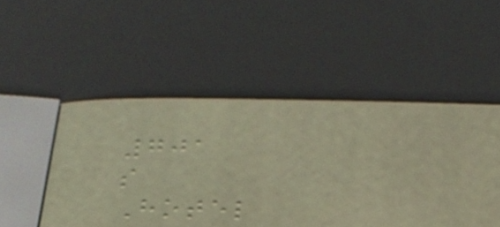701
s
Hotel
